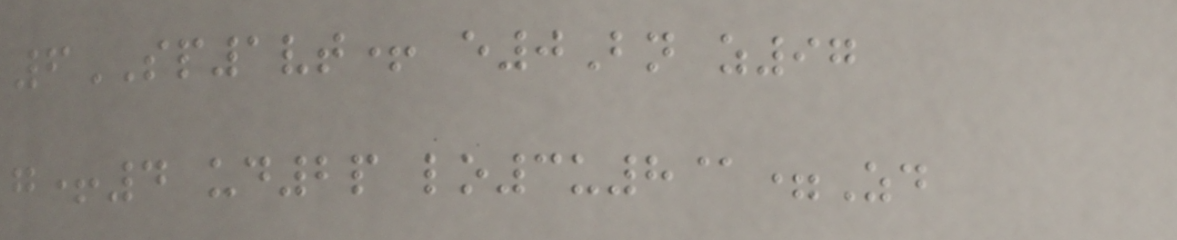6SP1vt+ e0Bn z97
g+4 ud2p lo3u8@=Zd
